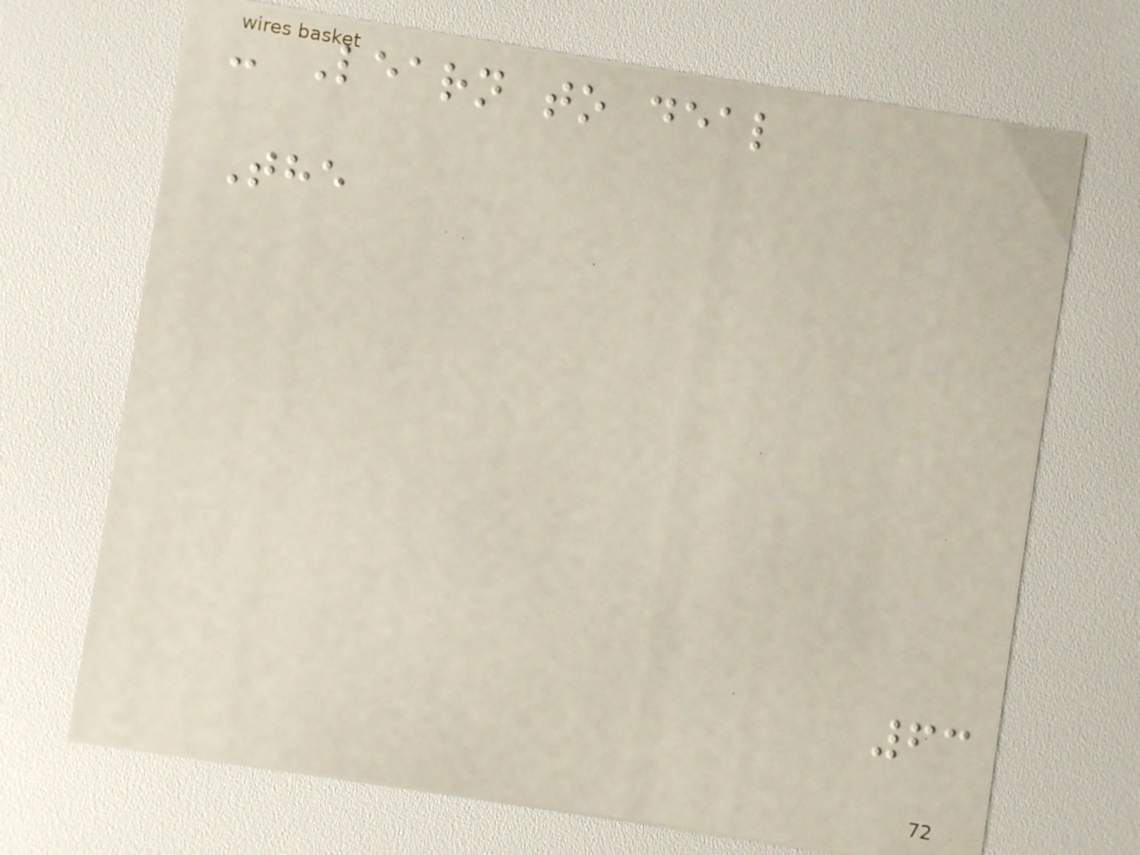- Learn to deal
The
63
